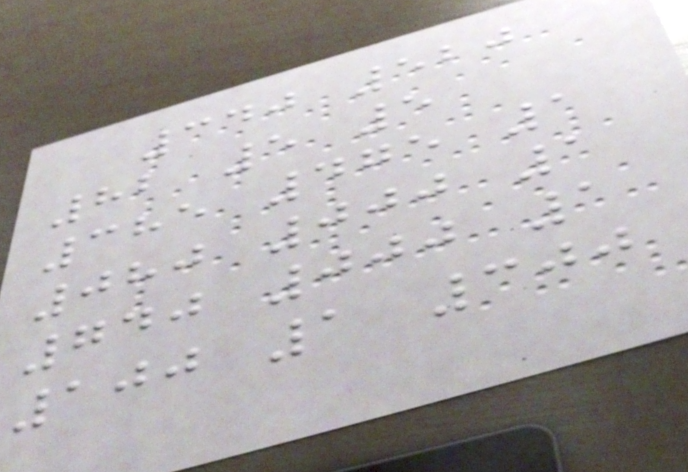340 520
82 5 5
385 475 1
080 000 1
740 000 1
100 1 300
